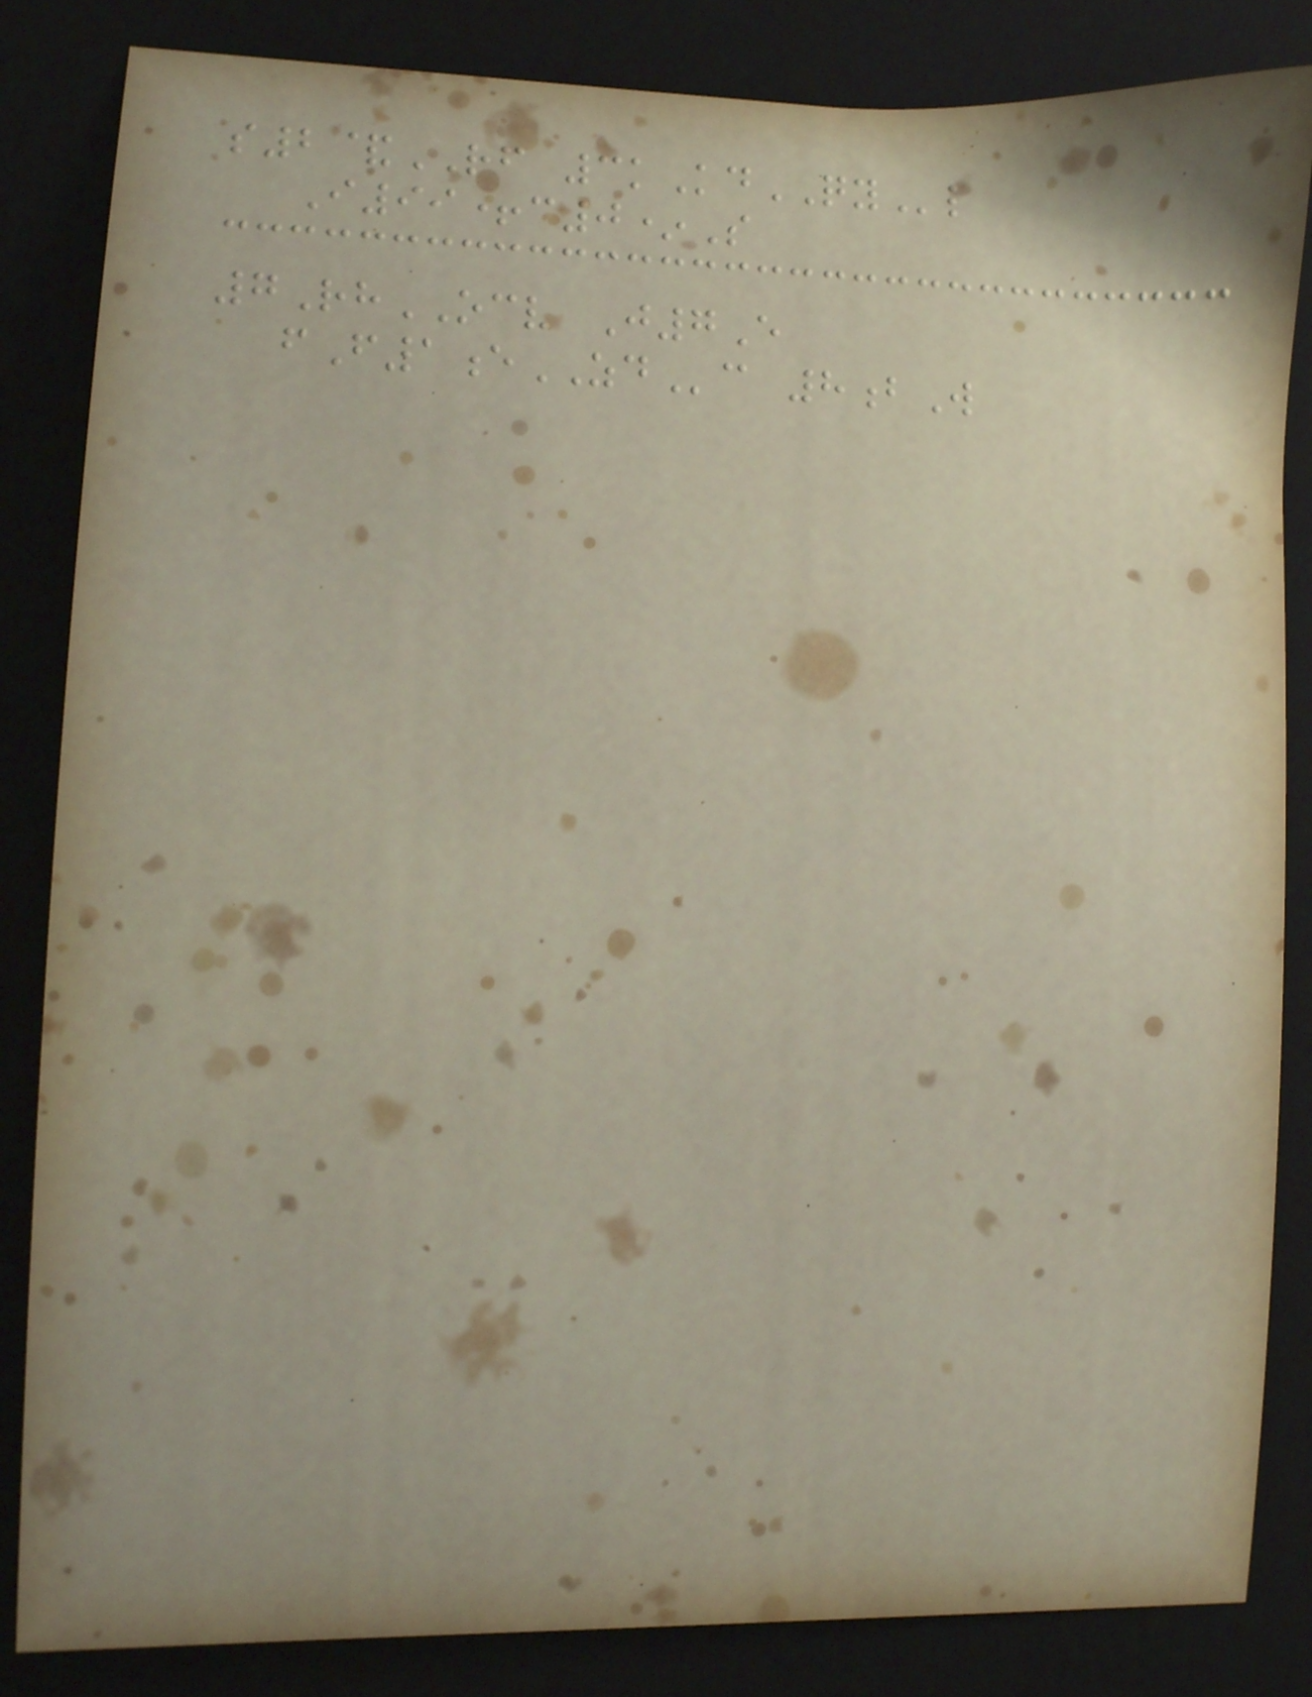s2&RF 3kKdQYl
I99+c0*S
7RhOCV J7E
fF1eZDc 8bW
